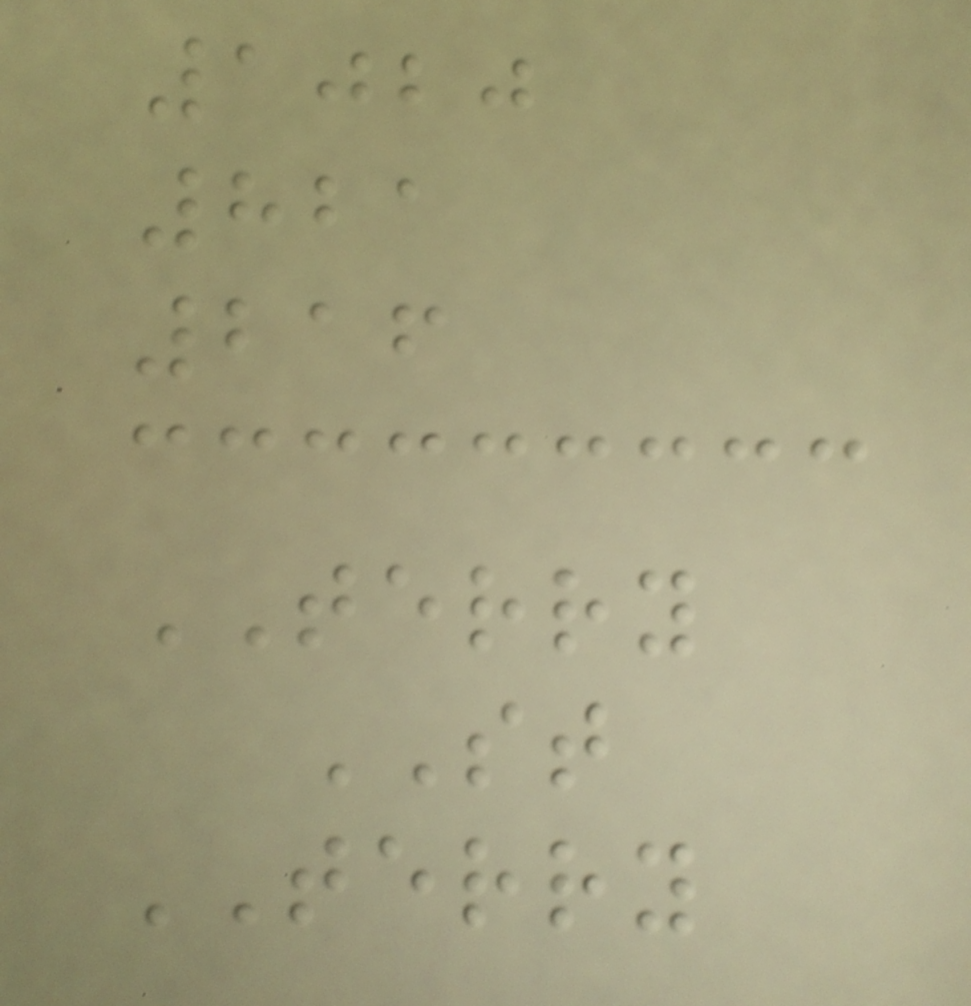1020
821
216
TERRY
ST
TERRY
